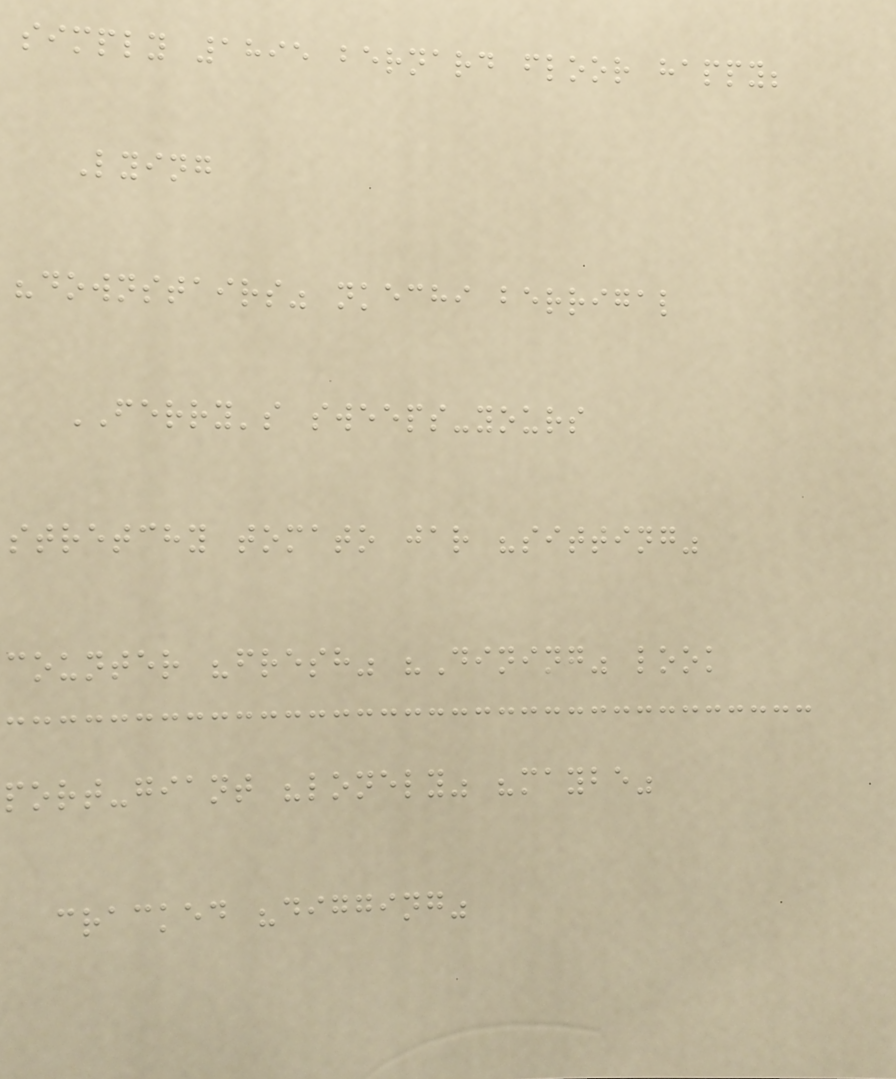simply 1895 bernard floor happy;
Lying
"downstairs" nkechi berrigal
FERRY's sweeps-yours
stretchy tomato jar "sitting"
counter "fresh" "Dining" look
port-giant "lonely" "maybe"
cracked "digging"
